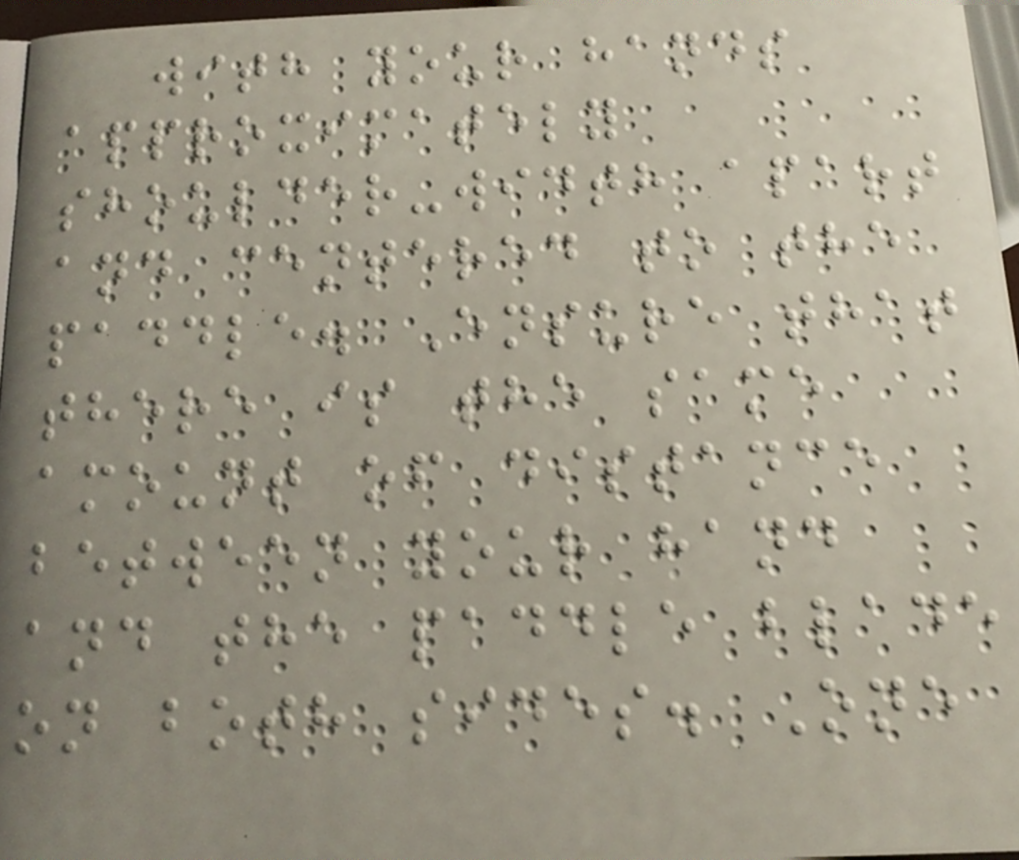with your hands
approximately
shoulder-width apart
and centered to the
paddle. Ensure that
there is the same
amount of distance
between your hand
and the paddle blade
on both sides. One
